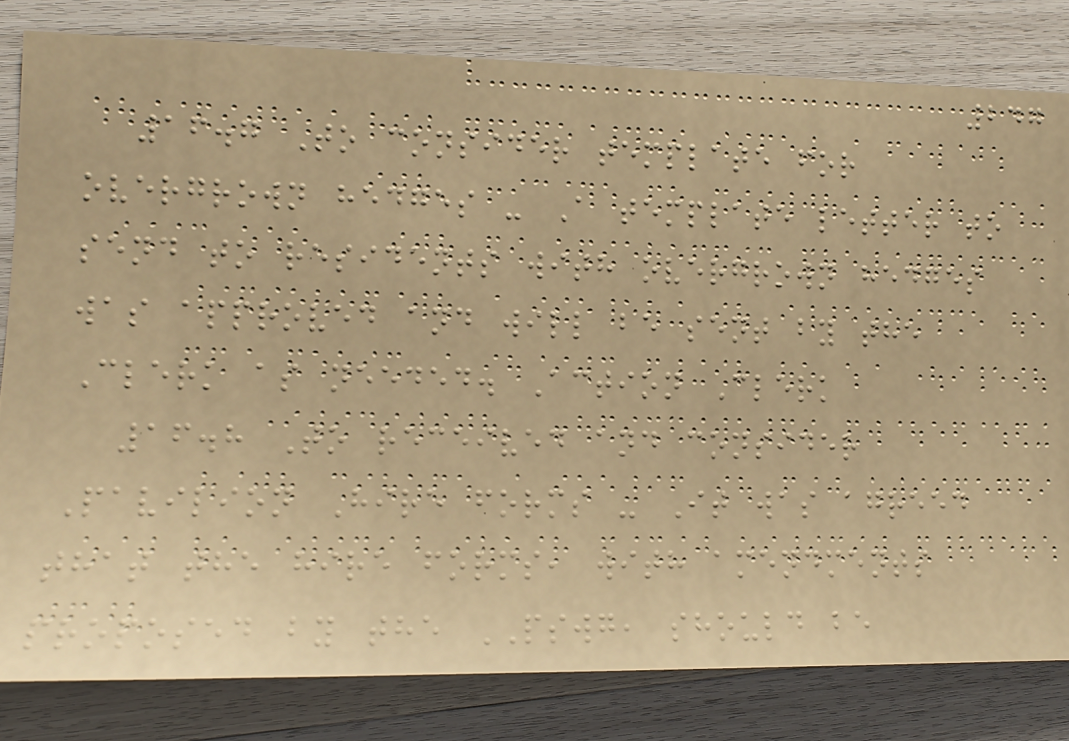247
16.7 To consider template for
overgrown hedges - A template letter to
send to residents with overgrown hedges
was approved and will be sent by the
Clerk as needed. Action Clerk
16.8 To received and consider
Pavilion Hire forms - It was agreed
that the hire forms, with amendments
proposed by the PSWG, should be
